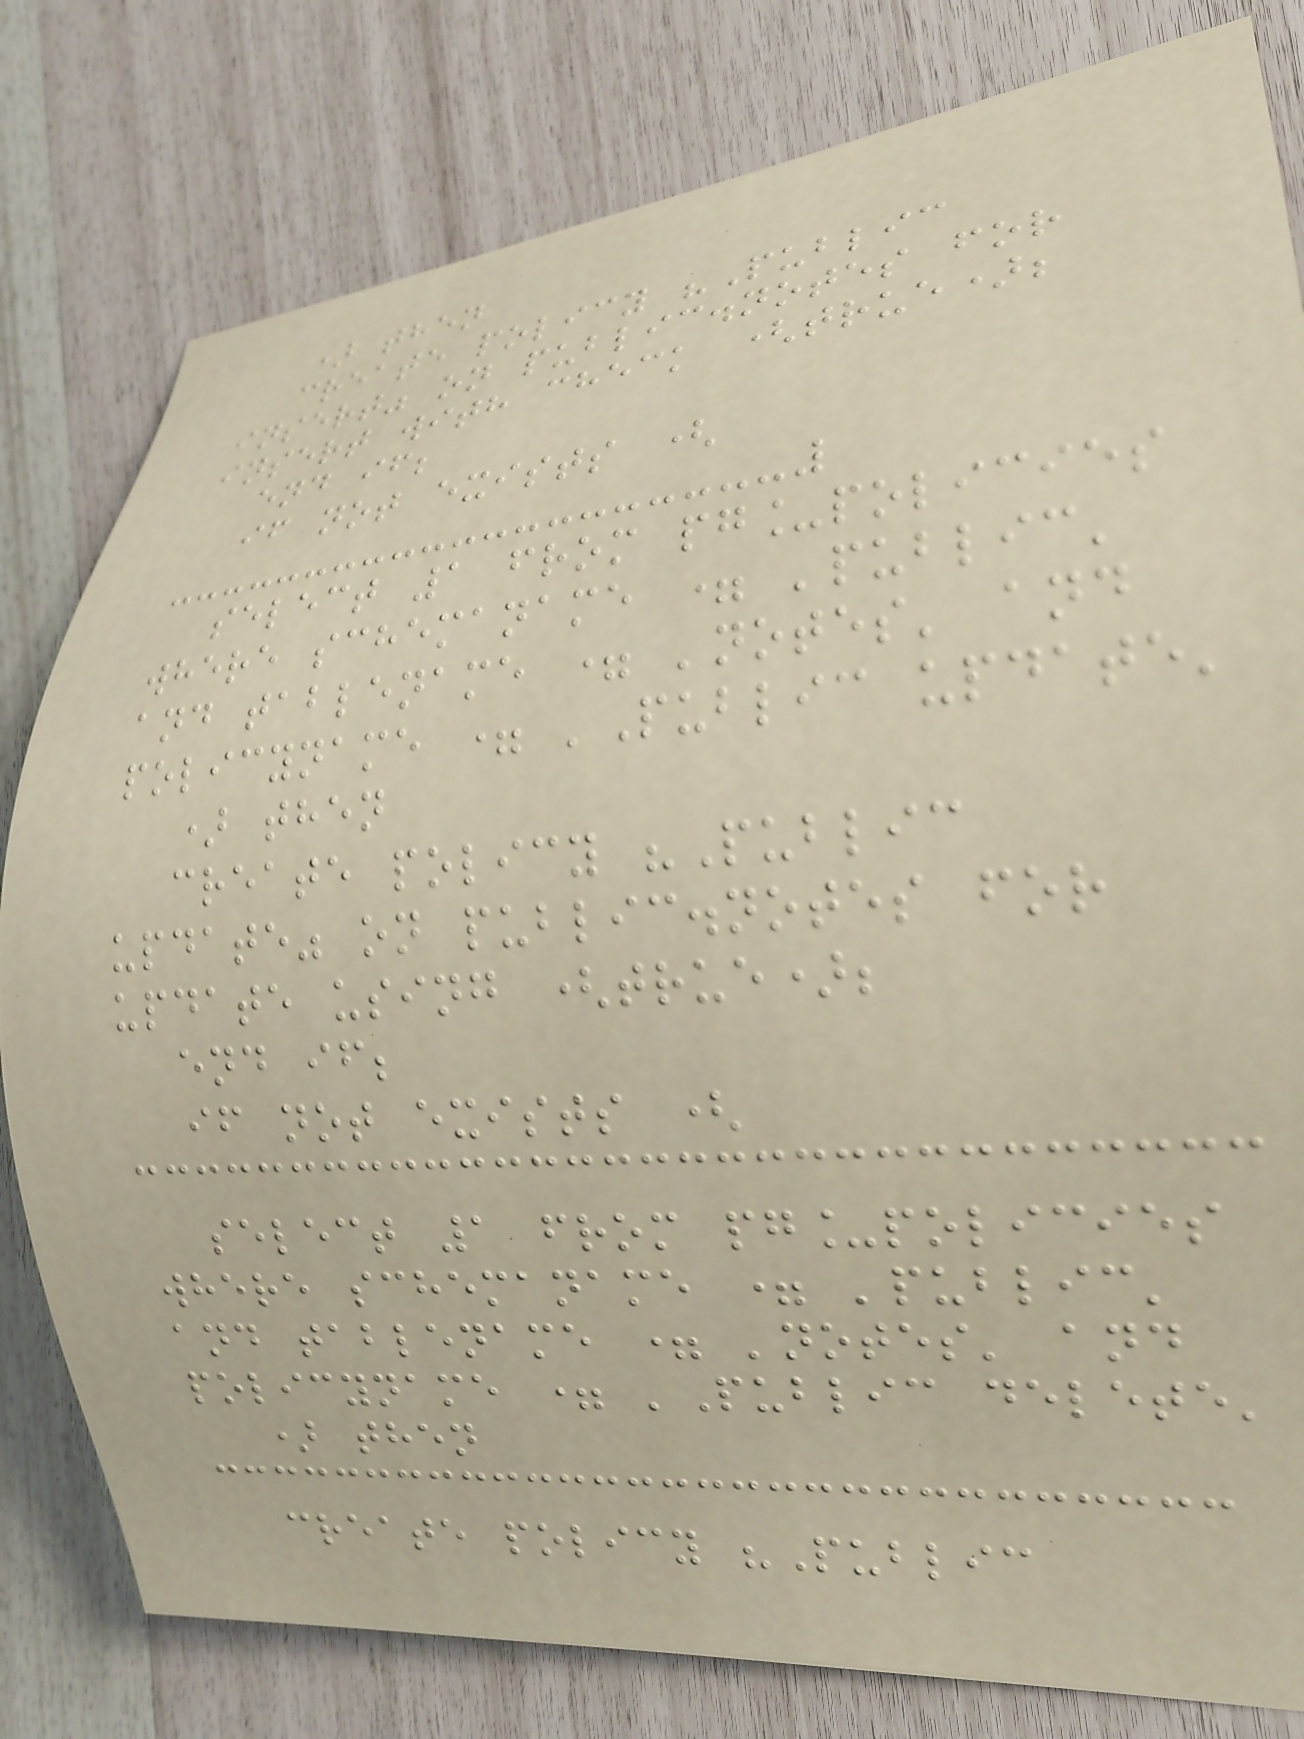) then
create policy "Public
insert" on public.notes for
insert with check (true);
end if;
if not exists (
select 1 from pg_policies
where schemaname = 'public'
and tablename = 'notes' and
policyname = 'Public update'
) then
create policy "Public
update" on public.notes for
update using (true);
end if;
if not exists (
select 1 from pg_policies
where schemaname = 'public'
and tablename = 'notes' and
policyname = 'Public delete'
) then
create policy "Public
